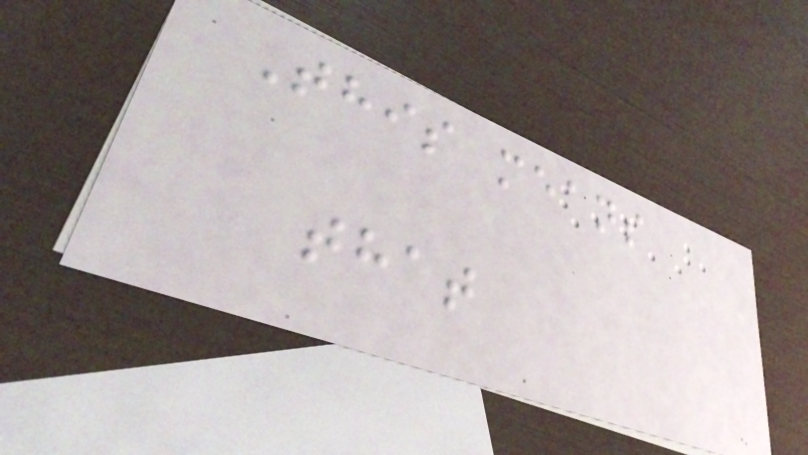This means
that
